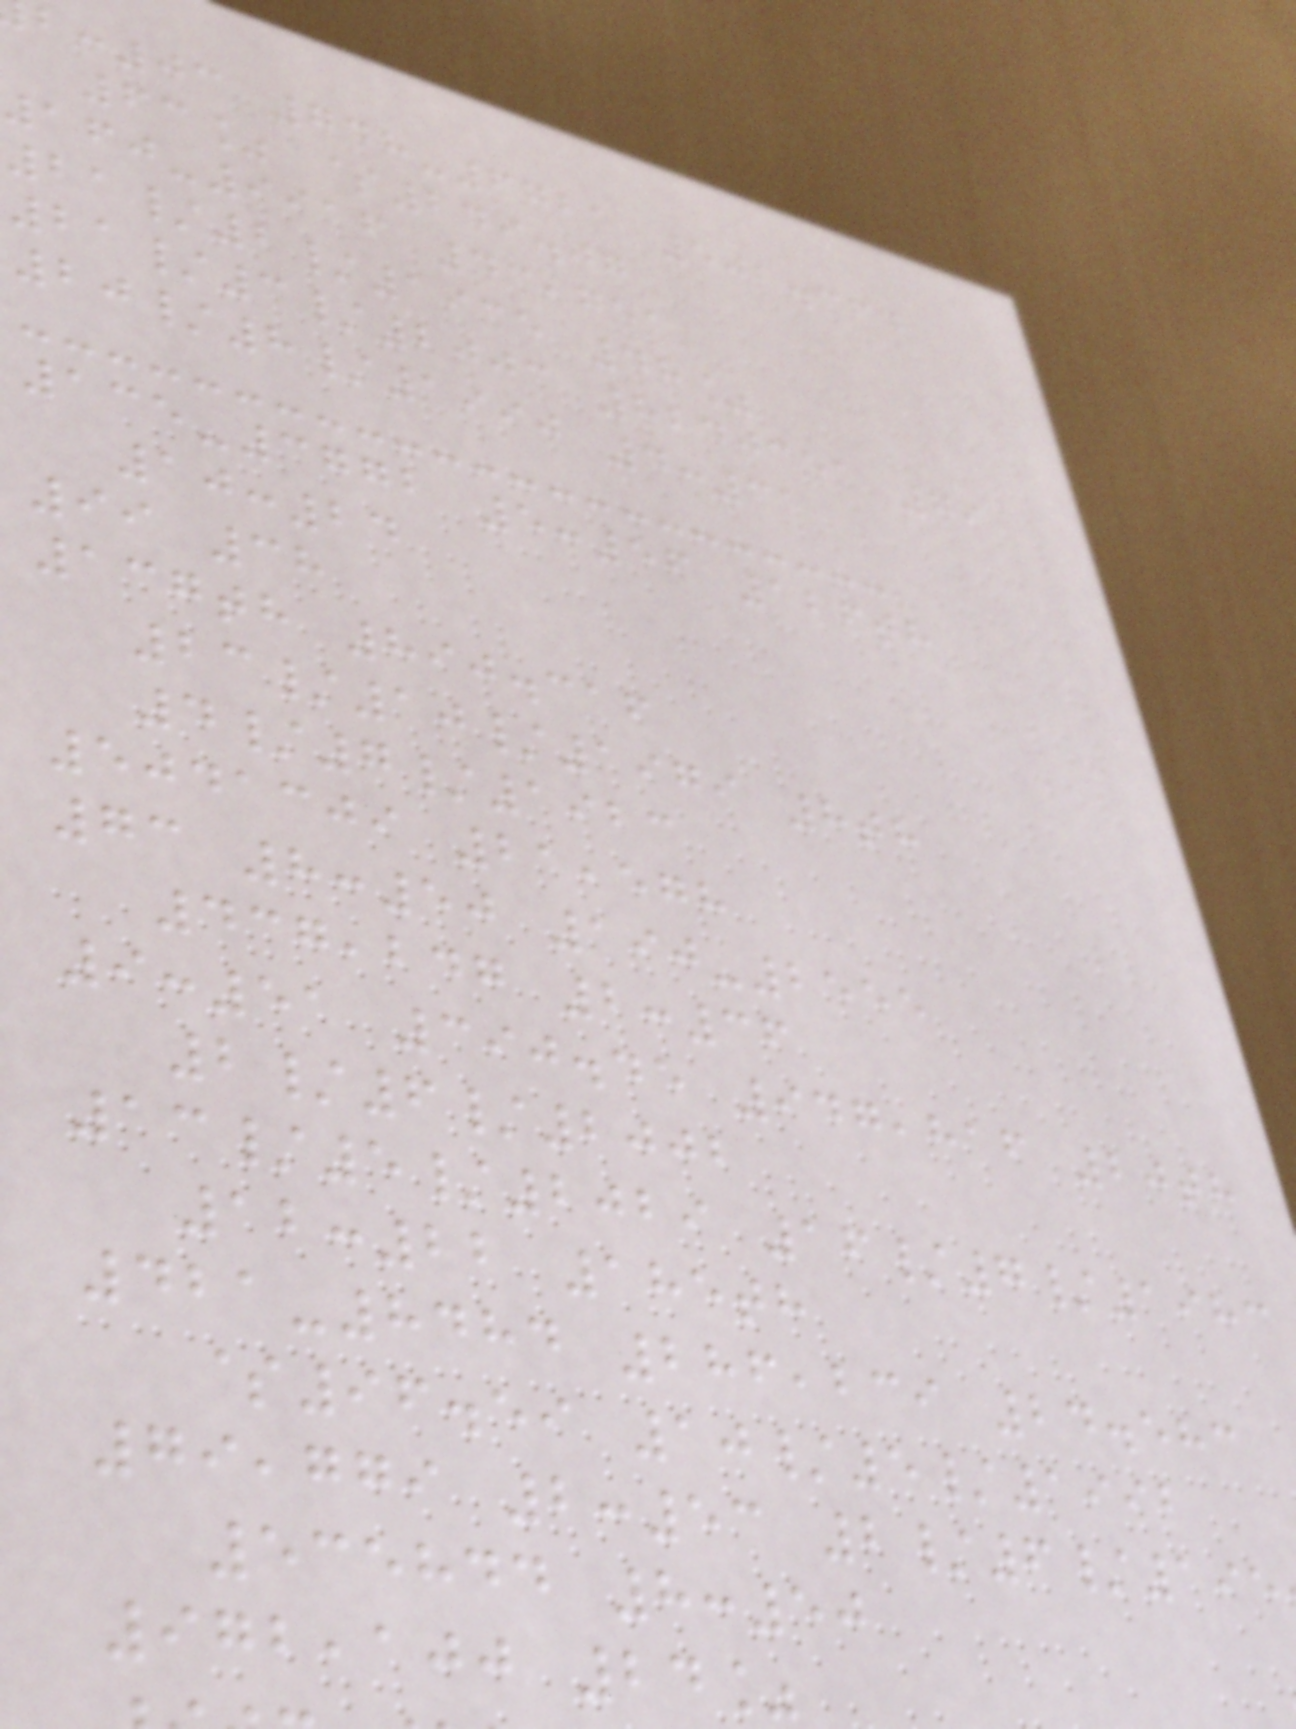:03 748-6721 502.364
63% $249.07
160-9916 43,751
21/2/1935 48%
21/3/2003 8240351 79
20/8/1990 4:31
135-3772 5:56 126th
10:24
99 38
137th 890.316
23/10/1979 8th
4/7/1923
5041309 21,578
73 8:50 190-2555
437,247 2:36
9:51 390.45 947,816 20th
2/6/2002
13/5/2029 16/7/1983
12:22 185th
421-8484 286,239 24.583
$96.59 10/5/1992
79,779 2:53 2/6/195
535844 8:50
972,100 24%
